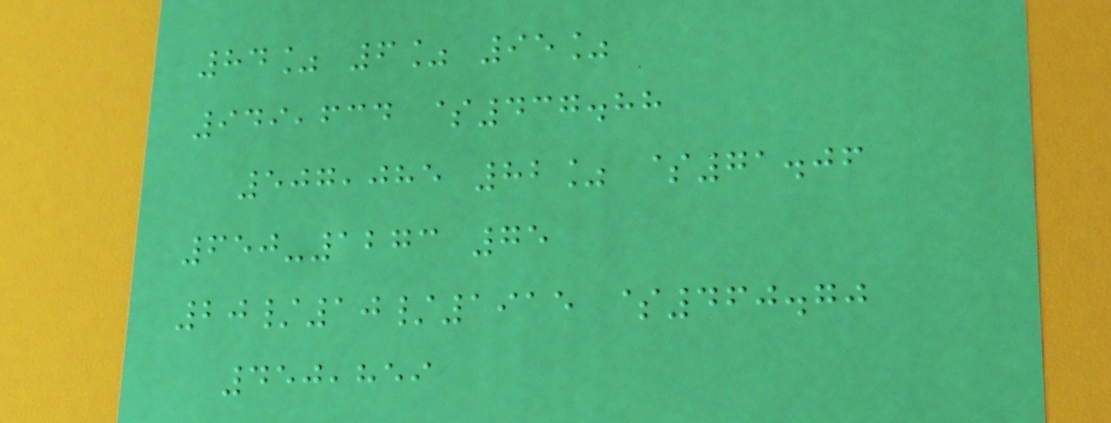84% 6% 95%
949,634 $437.88
507,085 82% $71.06
650-1273 75
20/10/1915 $460.70
450,859
